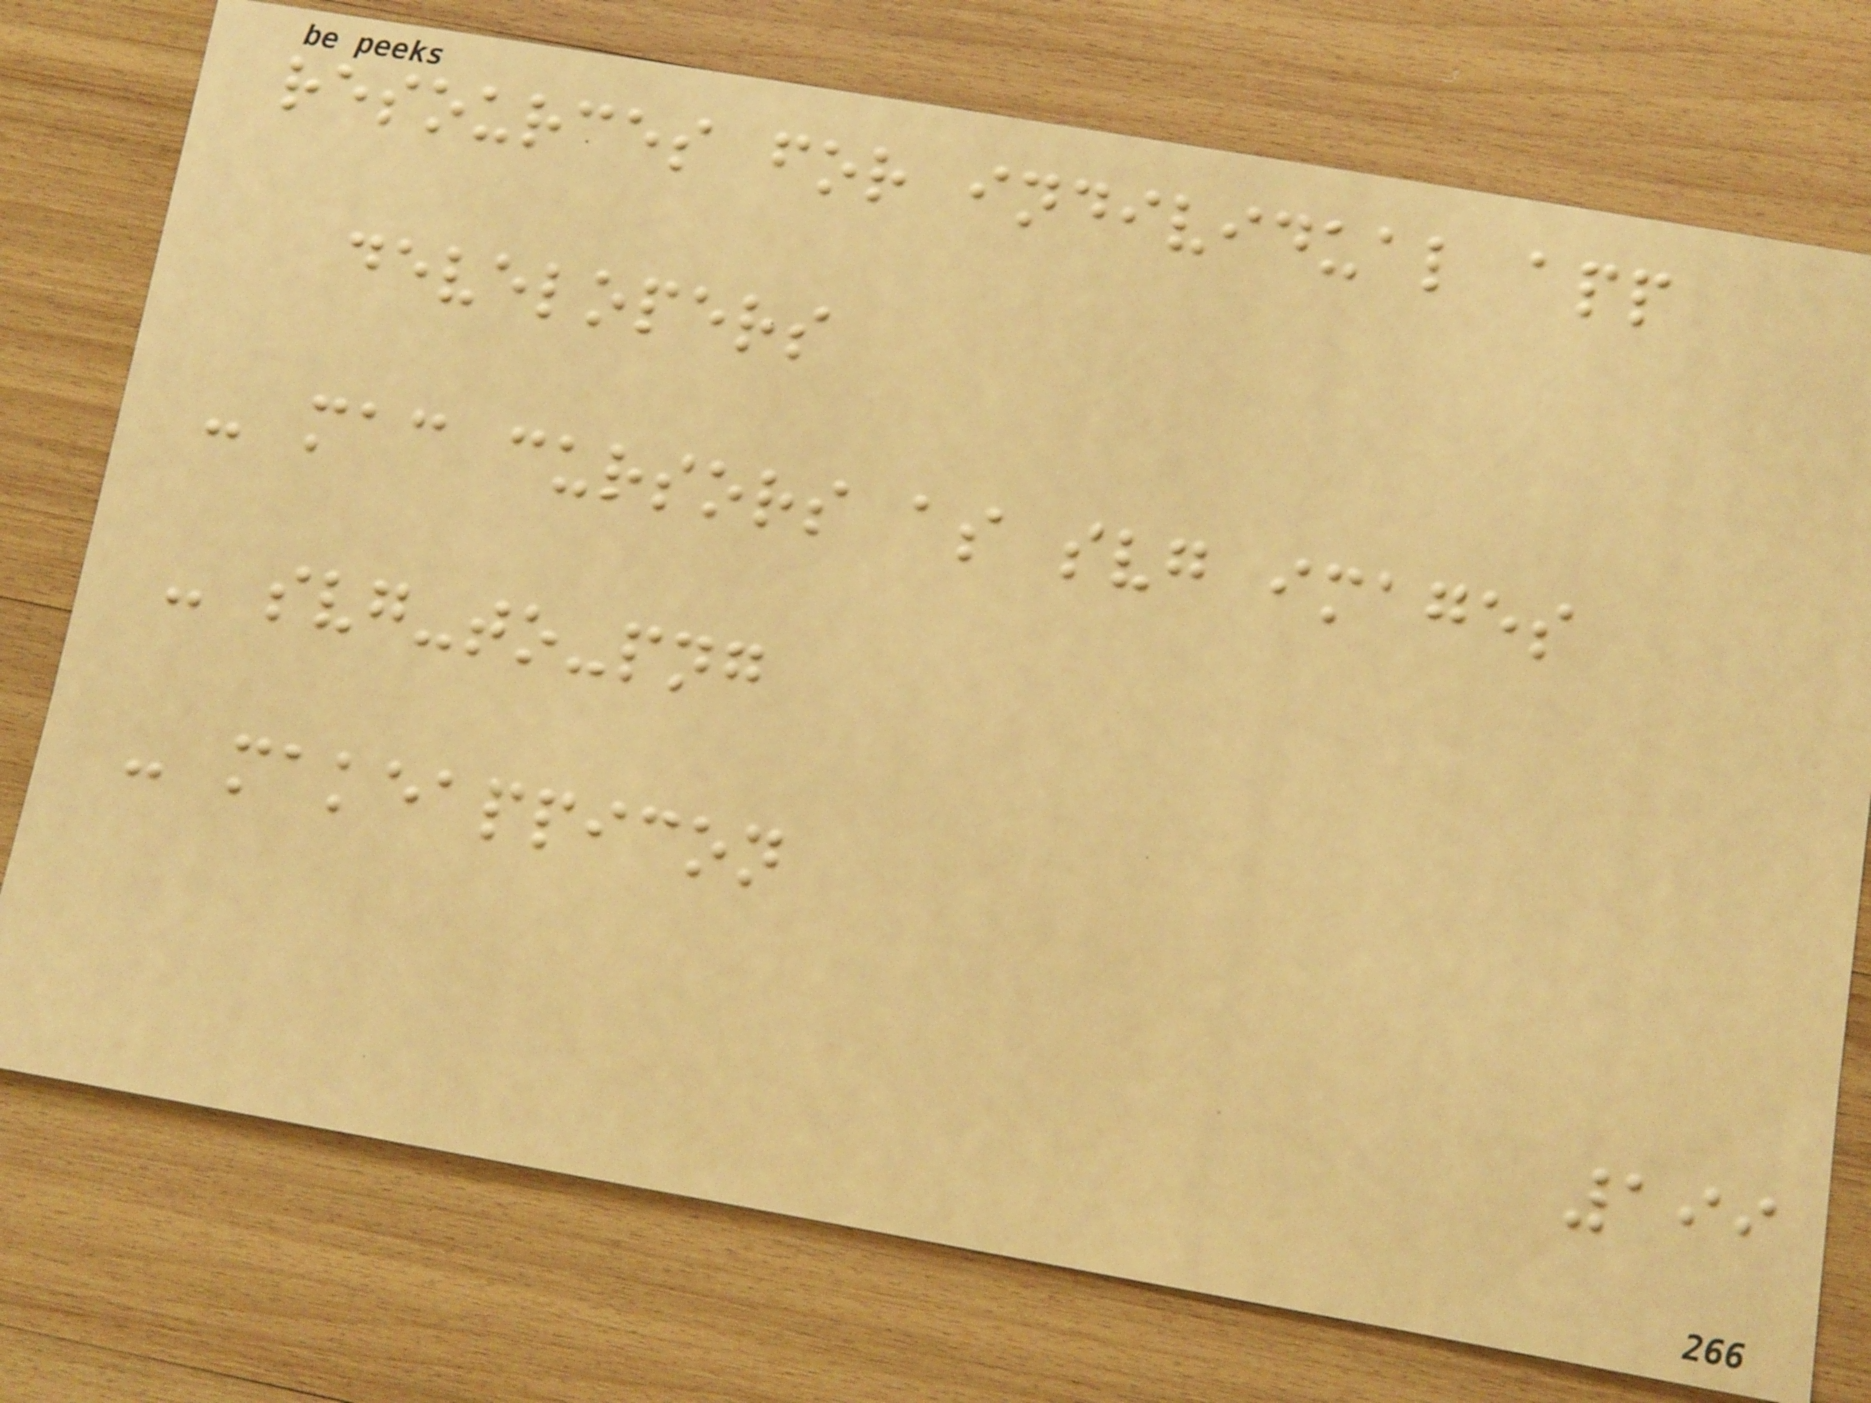resources for individual app
developers
- mac cursors as svg images
- svg-to-png
- makeappicon
199
